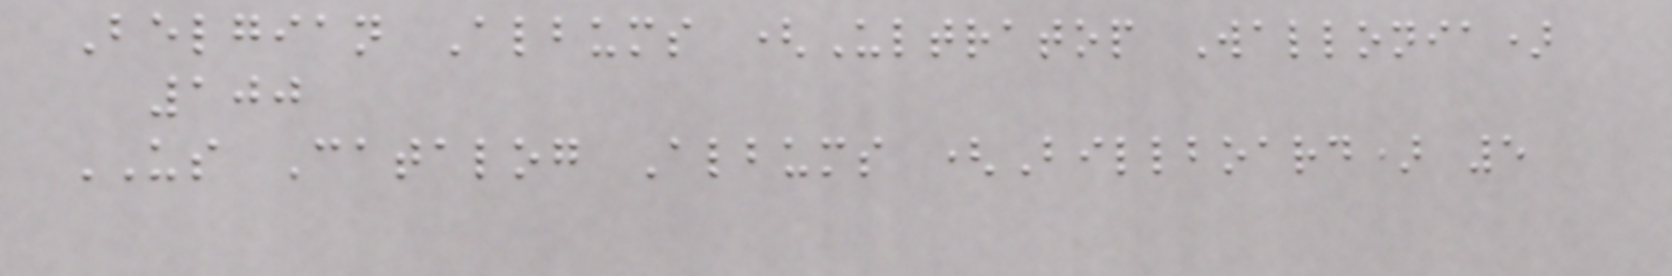Belgian Albums (Ultratop Wallonia)
100
US Catalog Albums (Billboard) 5
